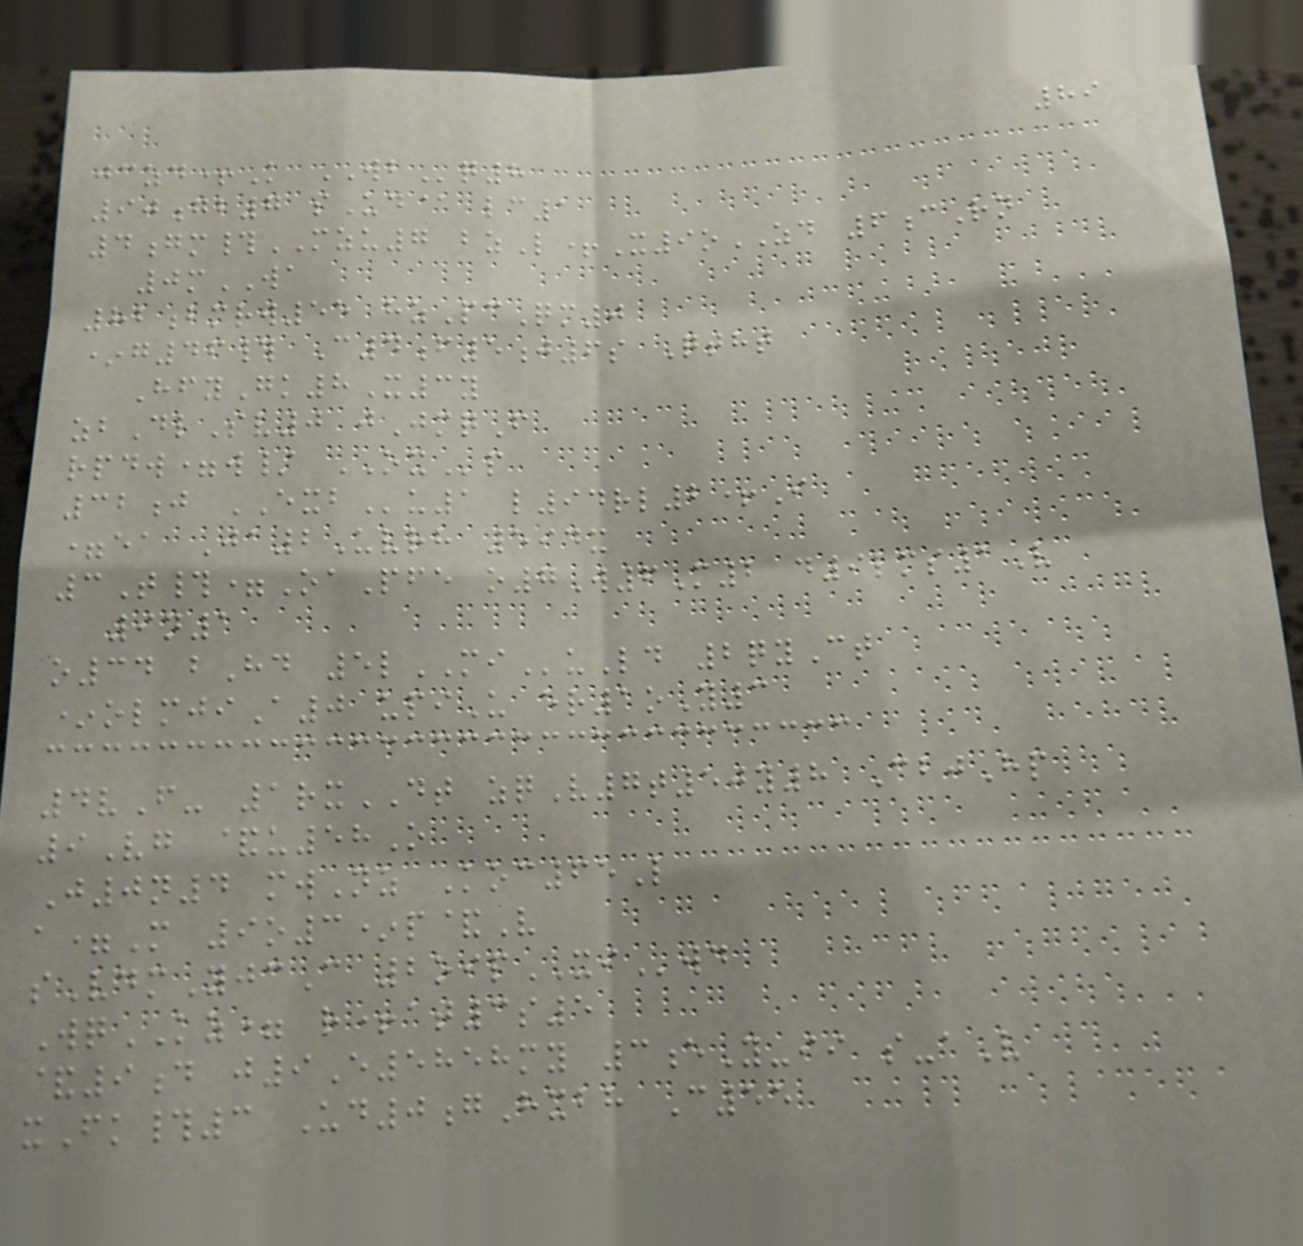89
jczd+K WBq8
90gb7 sUd@ lc1
4gm#MZU7 bzL+X9oZD 6cRn
0mWA
82bmrw55 hzPcQm0
*g46# C4f5j6s Qtht
HfyGk8X3y
zbDlSv0 jJmqF
rpdw=w/ OXp
32j EXBu1 l94rl2+I
=ea Ja2Uvrh 594x
3T#=OaPfe o7W6M2 d9lms1V
9n1
o34 bHd 5lMIuLd 2qyCt
*olmjiA0 upiU er1oY3
4vF- 1rxDT zqV7t50y8 CbjHp
9Vg &u58O
J0n4 mwNz Koc65L
a=M 9o3*p&V
sVdmYjcC 2oipXIwd
WqKZ= r+at3s5
&9d j9E5858my 3eY-ii s-aV
xFk#3 Ud0gHxbh C55
